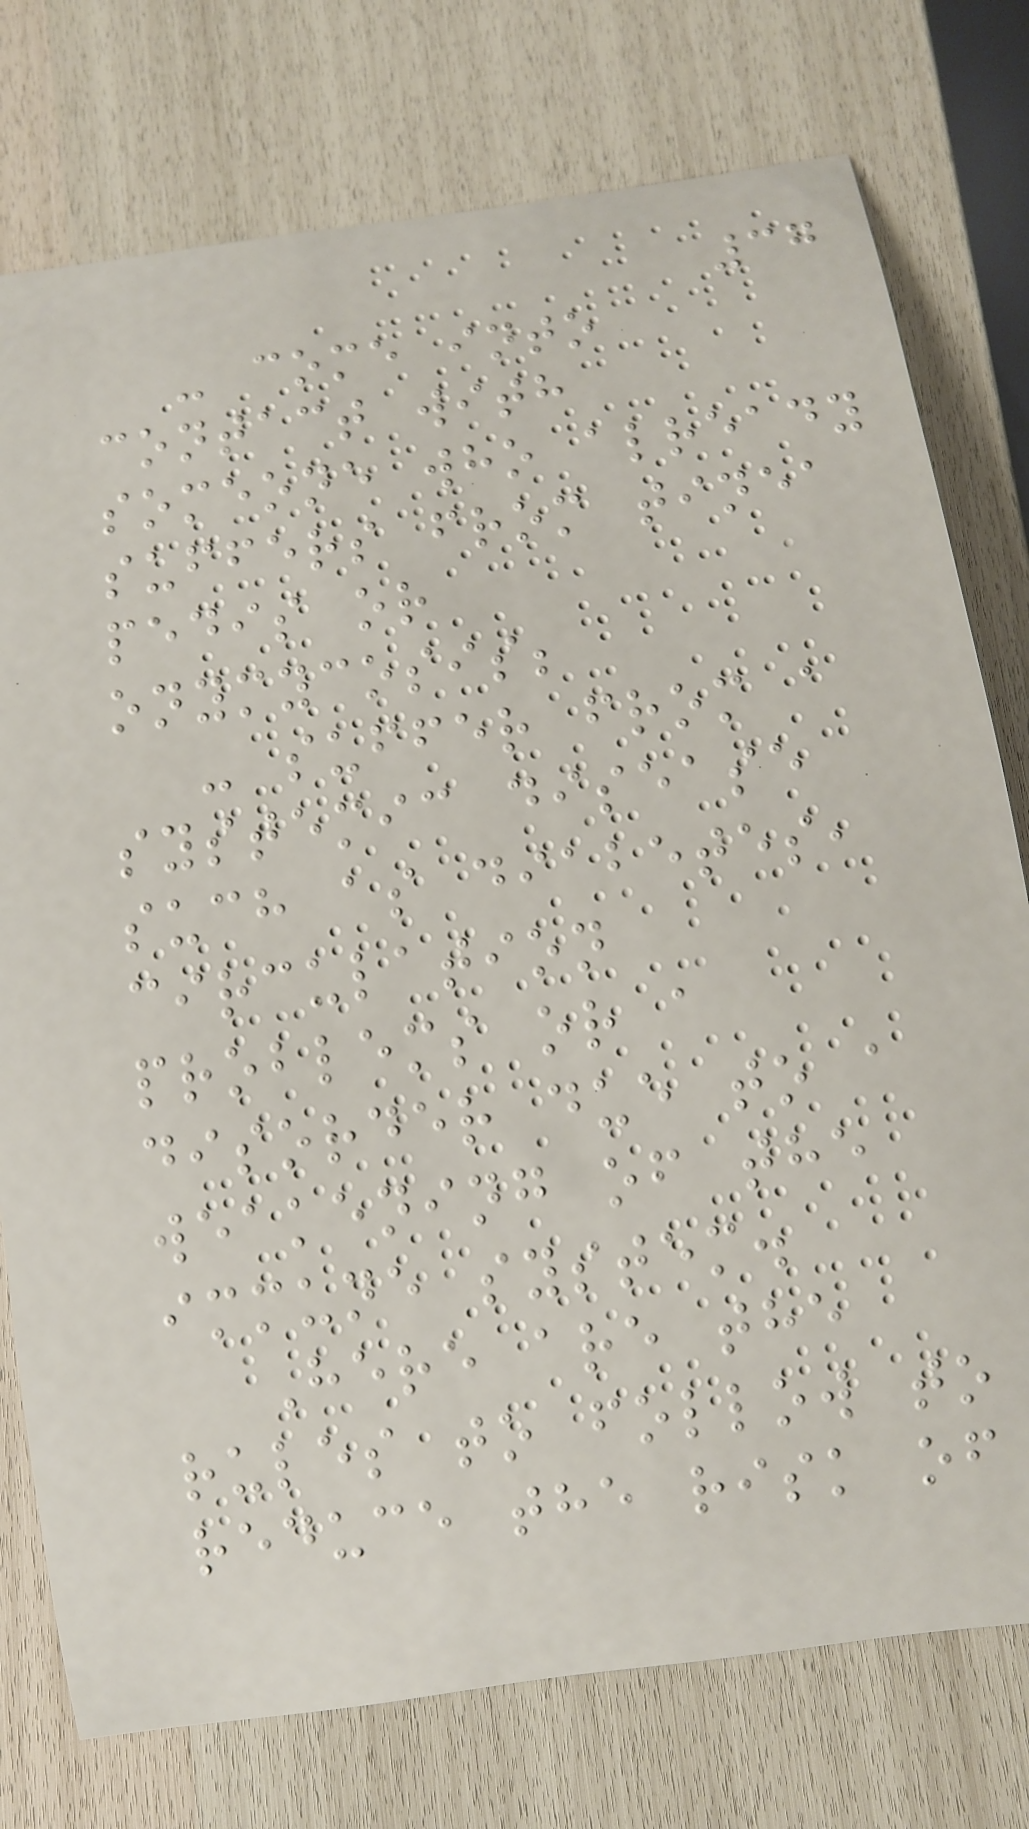37
- come into
contact with
someone who already
suffers from tinea
pedis or
onymycosis;
- suffer from a
systemic disease
such as diabetes,
circulation
problems or a
disorder due to a
weakening of the
immune system.
Here are the
rules to follow to
reduce the risk of
